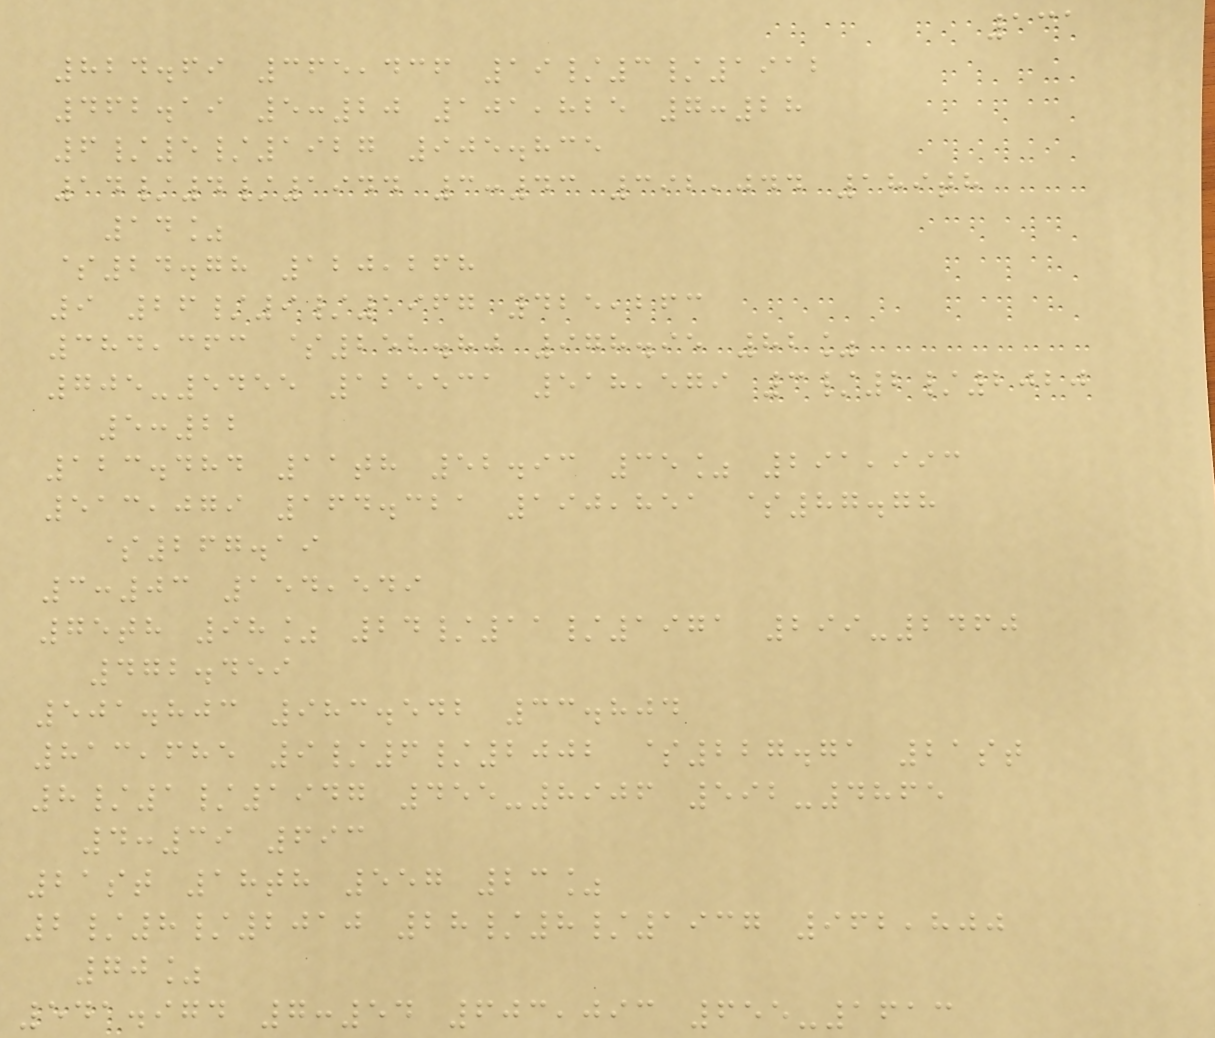131
824.69 365,436 19/3/1912
462.19 5:20 101,825 7:28
6/5/1927 905.835
14/4/1944 3:43 392,044 189th
14%
$24.78 120,268
9 26/9/1967 425,263
384,363 $252.80 978.95 82%
705-5455 125531 518,579 3/2/2020
5:22
123.484 11th 52.93 35% 291,993
513,079 164.321 190,851 $87.78
$267.19
3:03 154,549
75th 98% 24/11/1971 299-2460
472.459
501.803 983.542 33.804
813,685 9/6/2002 $227.71 21st
8/1/1947 455-8906 592-4865
4:39 693
21st 18th 557 23%
2/8/2010 28/8/1937 962,800
70%
541.974 7:54 603,093 655-1613
